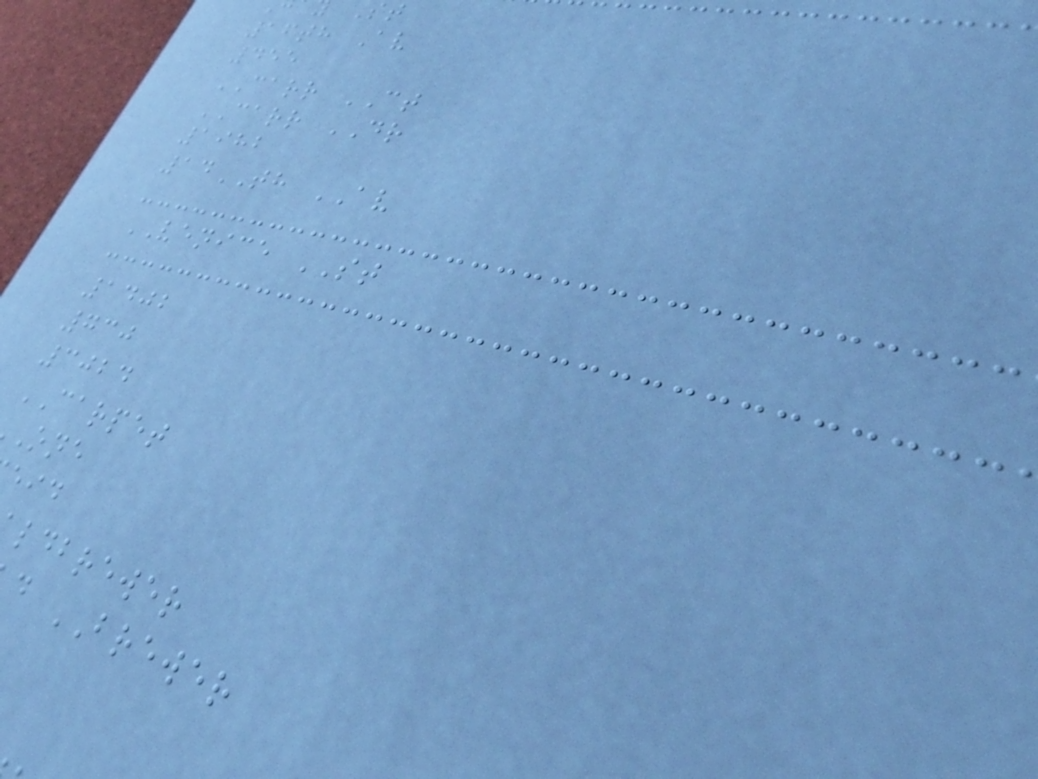16th Av
455
CARR CT
CARR DR
1982
14TH AV
VENICE ST
1402
730
3024
CARPET
ldbrewer
d BREWER
